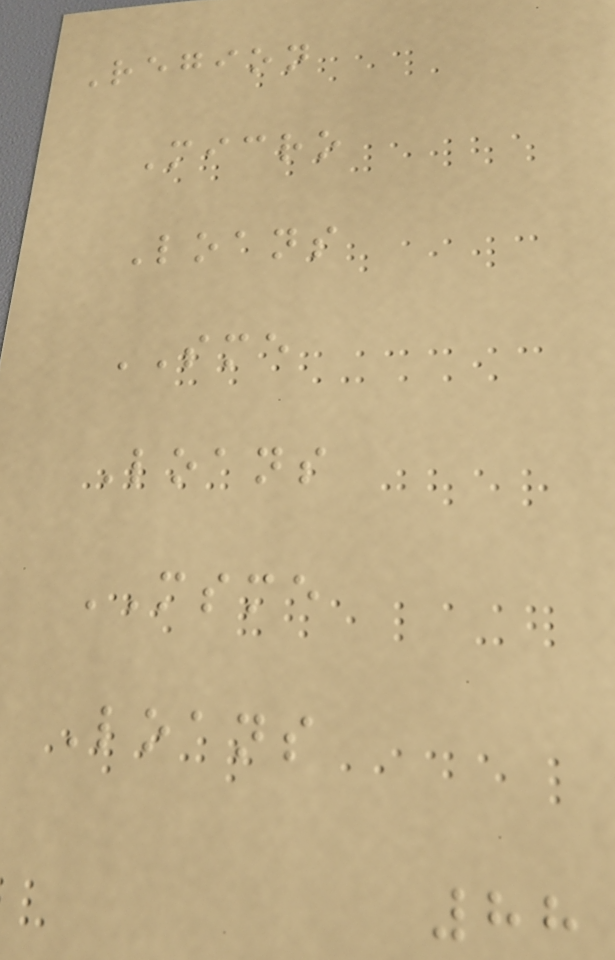Region
Micro
Loans
SME
Loans
MSME
Loans
88
